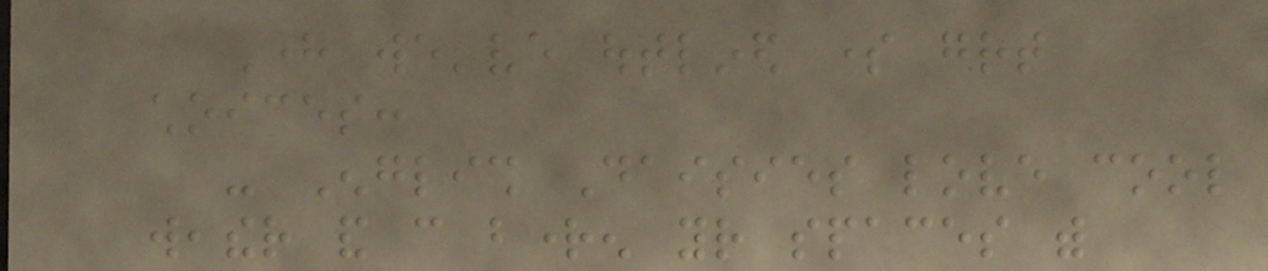Here we've outlined some great
choices:
- English Daisies love cool
weather and can brighten your spaces with
